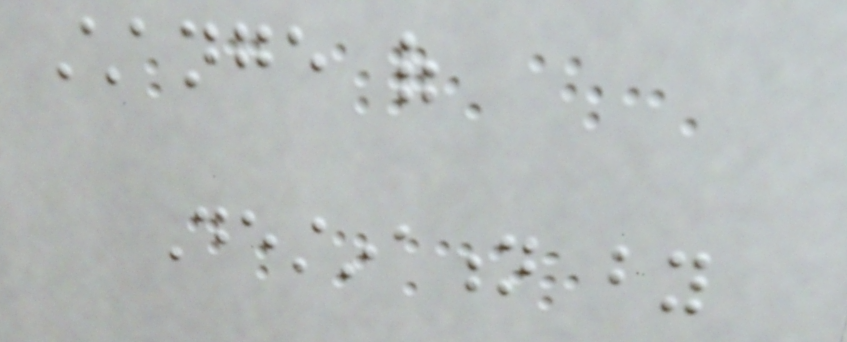Change of
Destination by
